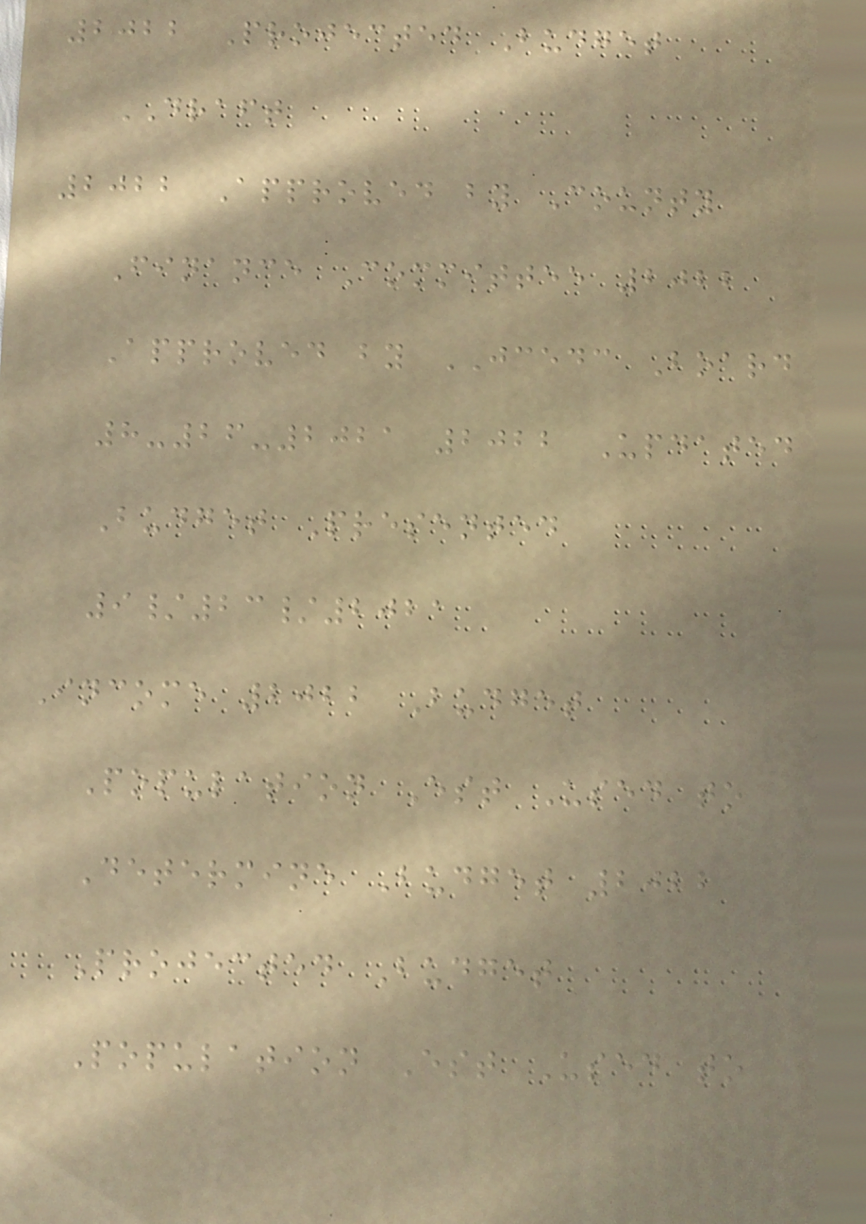2022 Projected Budget
DRAFT
2022 Approved by County
Finance Committee 2022
Approved by JCEDC Board
8-26-2021 2022 Updated
Budget Presented
9/23/2021
Income 2022 Budget
Population Est Used to
Determine Budget 2022
Projected Budget
Population Est Used to
